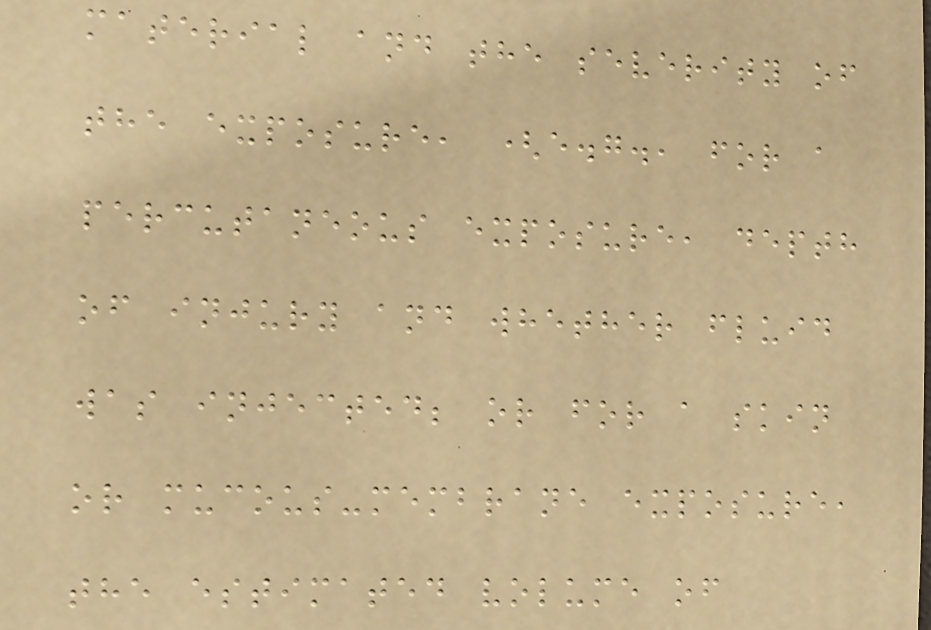material and the severity of
the exposure, (e.g., for a
percutaneous exposure, depth
of injury and whether fluid
was injected; or for a skin
or mucous-membrane exposure,
the estimated volume of
